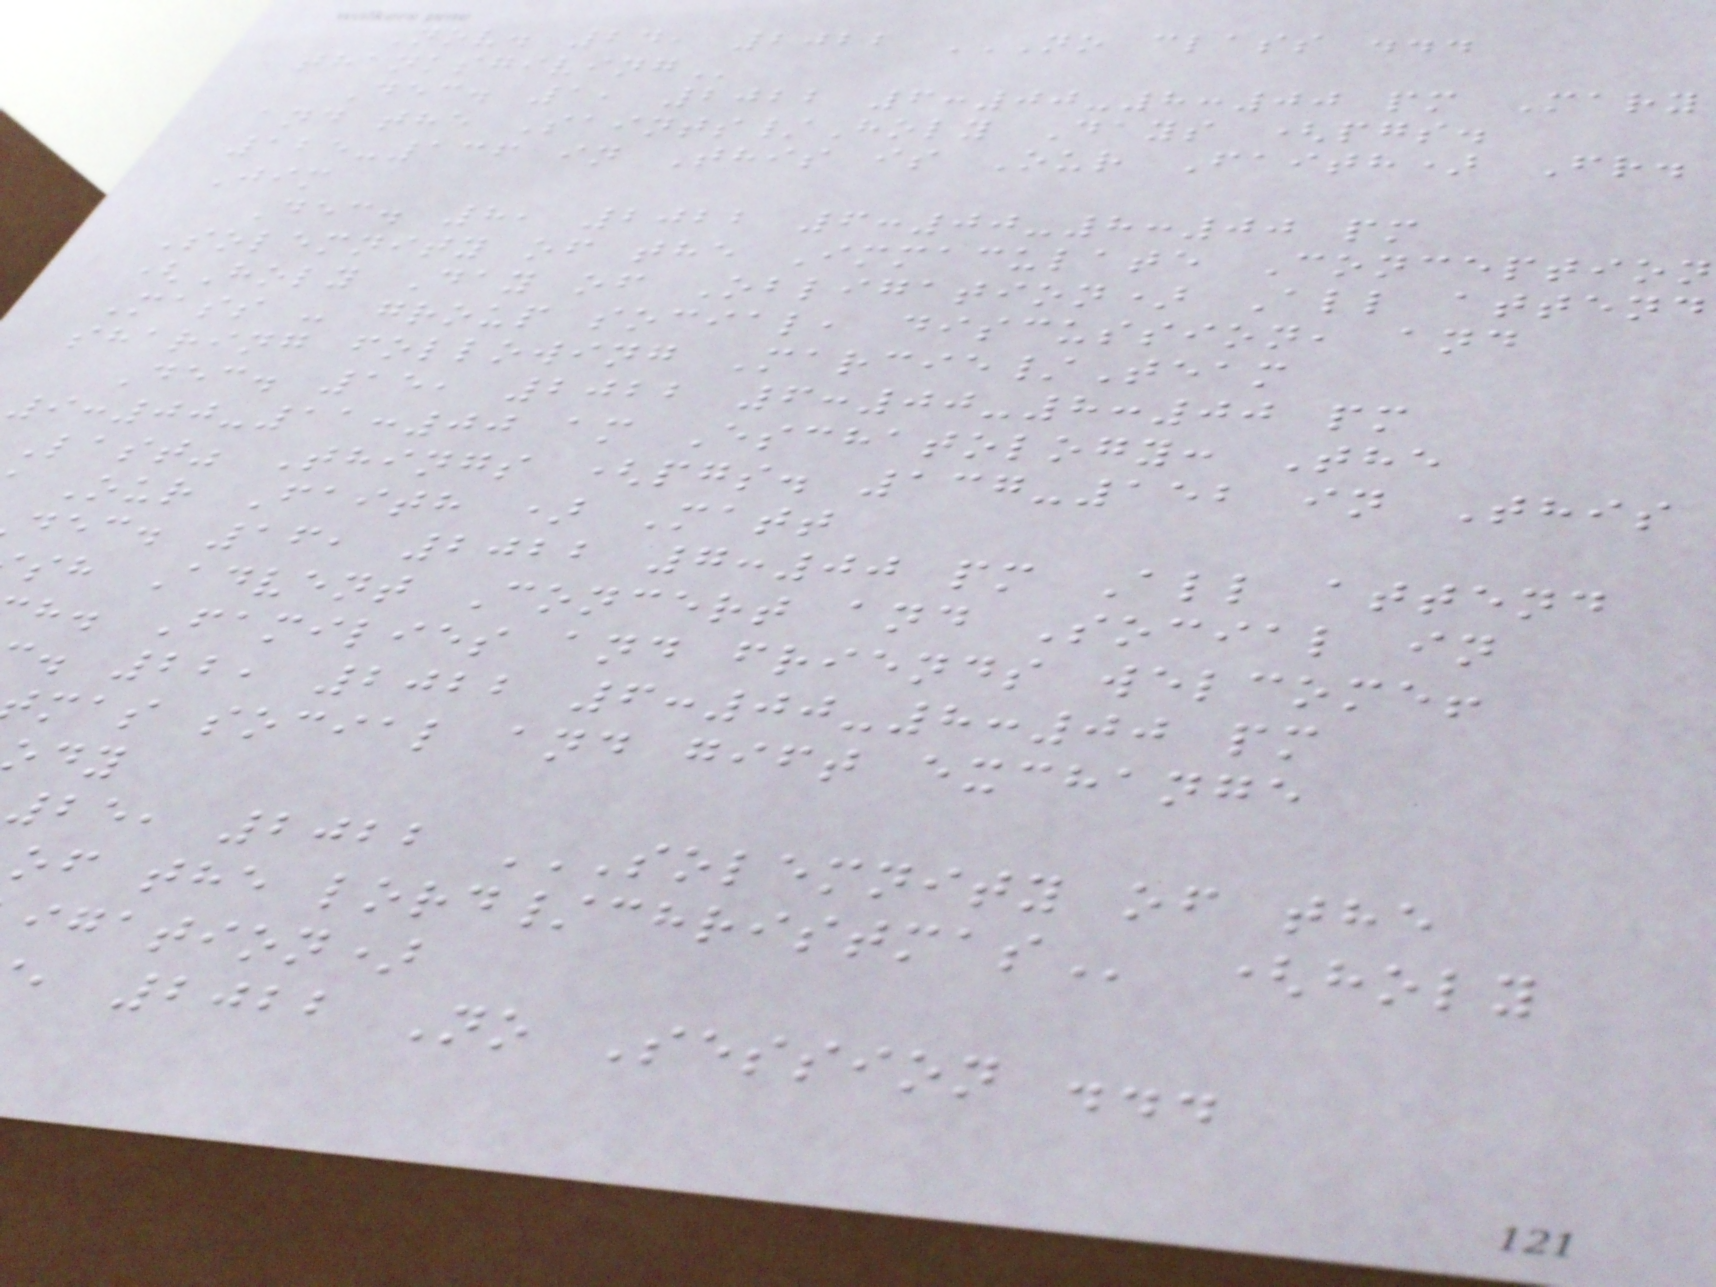Nov. 24, 2022 NO CLASS ...
Dec. 1, 2022 6:00-8:00 pm Mary
and the Saints/Holy Days (pgs.
125-136 in This is Our Faith) Fr.
Jim
Dec. 8, 2022 6:00-8:00 pm
Solemnity of the Immaculate Conception
(Holy Day of Obligation) All attend
Mass - group social, discussion, and
sharing following Marcie/Team
Dec. 15, 2022 6:00-8:00 pm
9:00-11:00 am Eschatology: The
Last" Things (pgs. 137-152 in This
Our Faith ) Matt
dec. 16, 2022 7:00 pm All attend
sh Advent Concert and Social in
h. Families and friends welcome!
. 22, 2022 6:00-8:00 pm
mas social and gift exchange
igation)
, 2022 No Session ...
